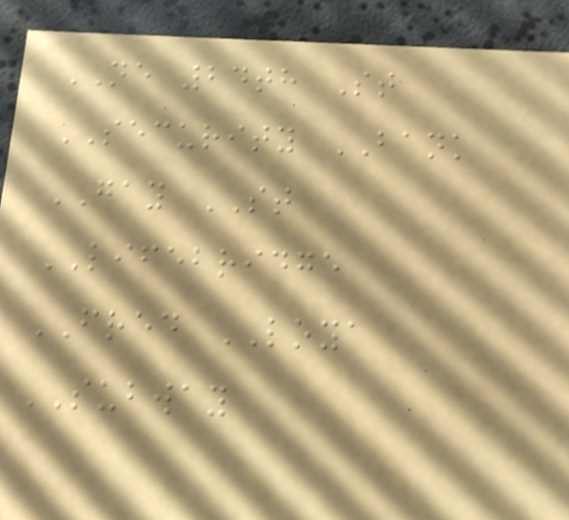NE 24th St
SECURITY BANK
GAY ST
LIFEBRIDGE
FRED LOYA
SUBWAY
